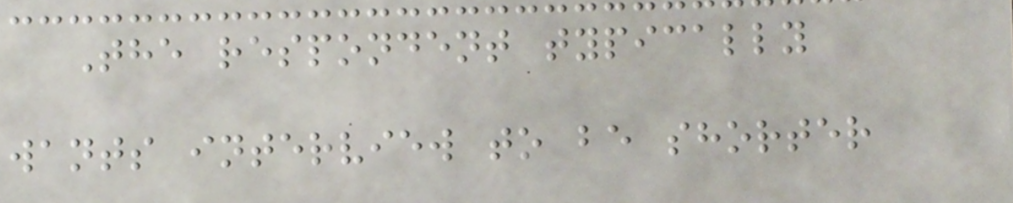The respondent typically
wants interview to be shorter
